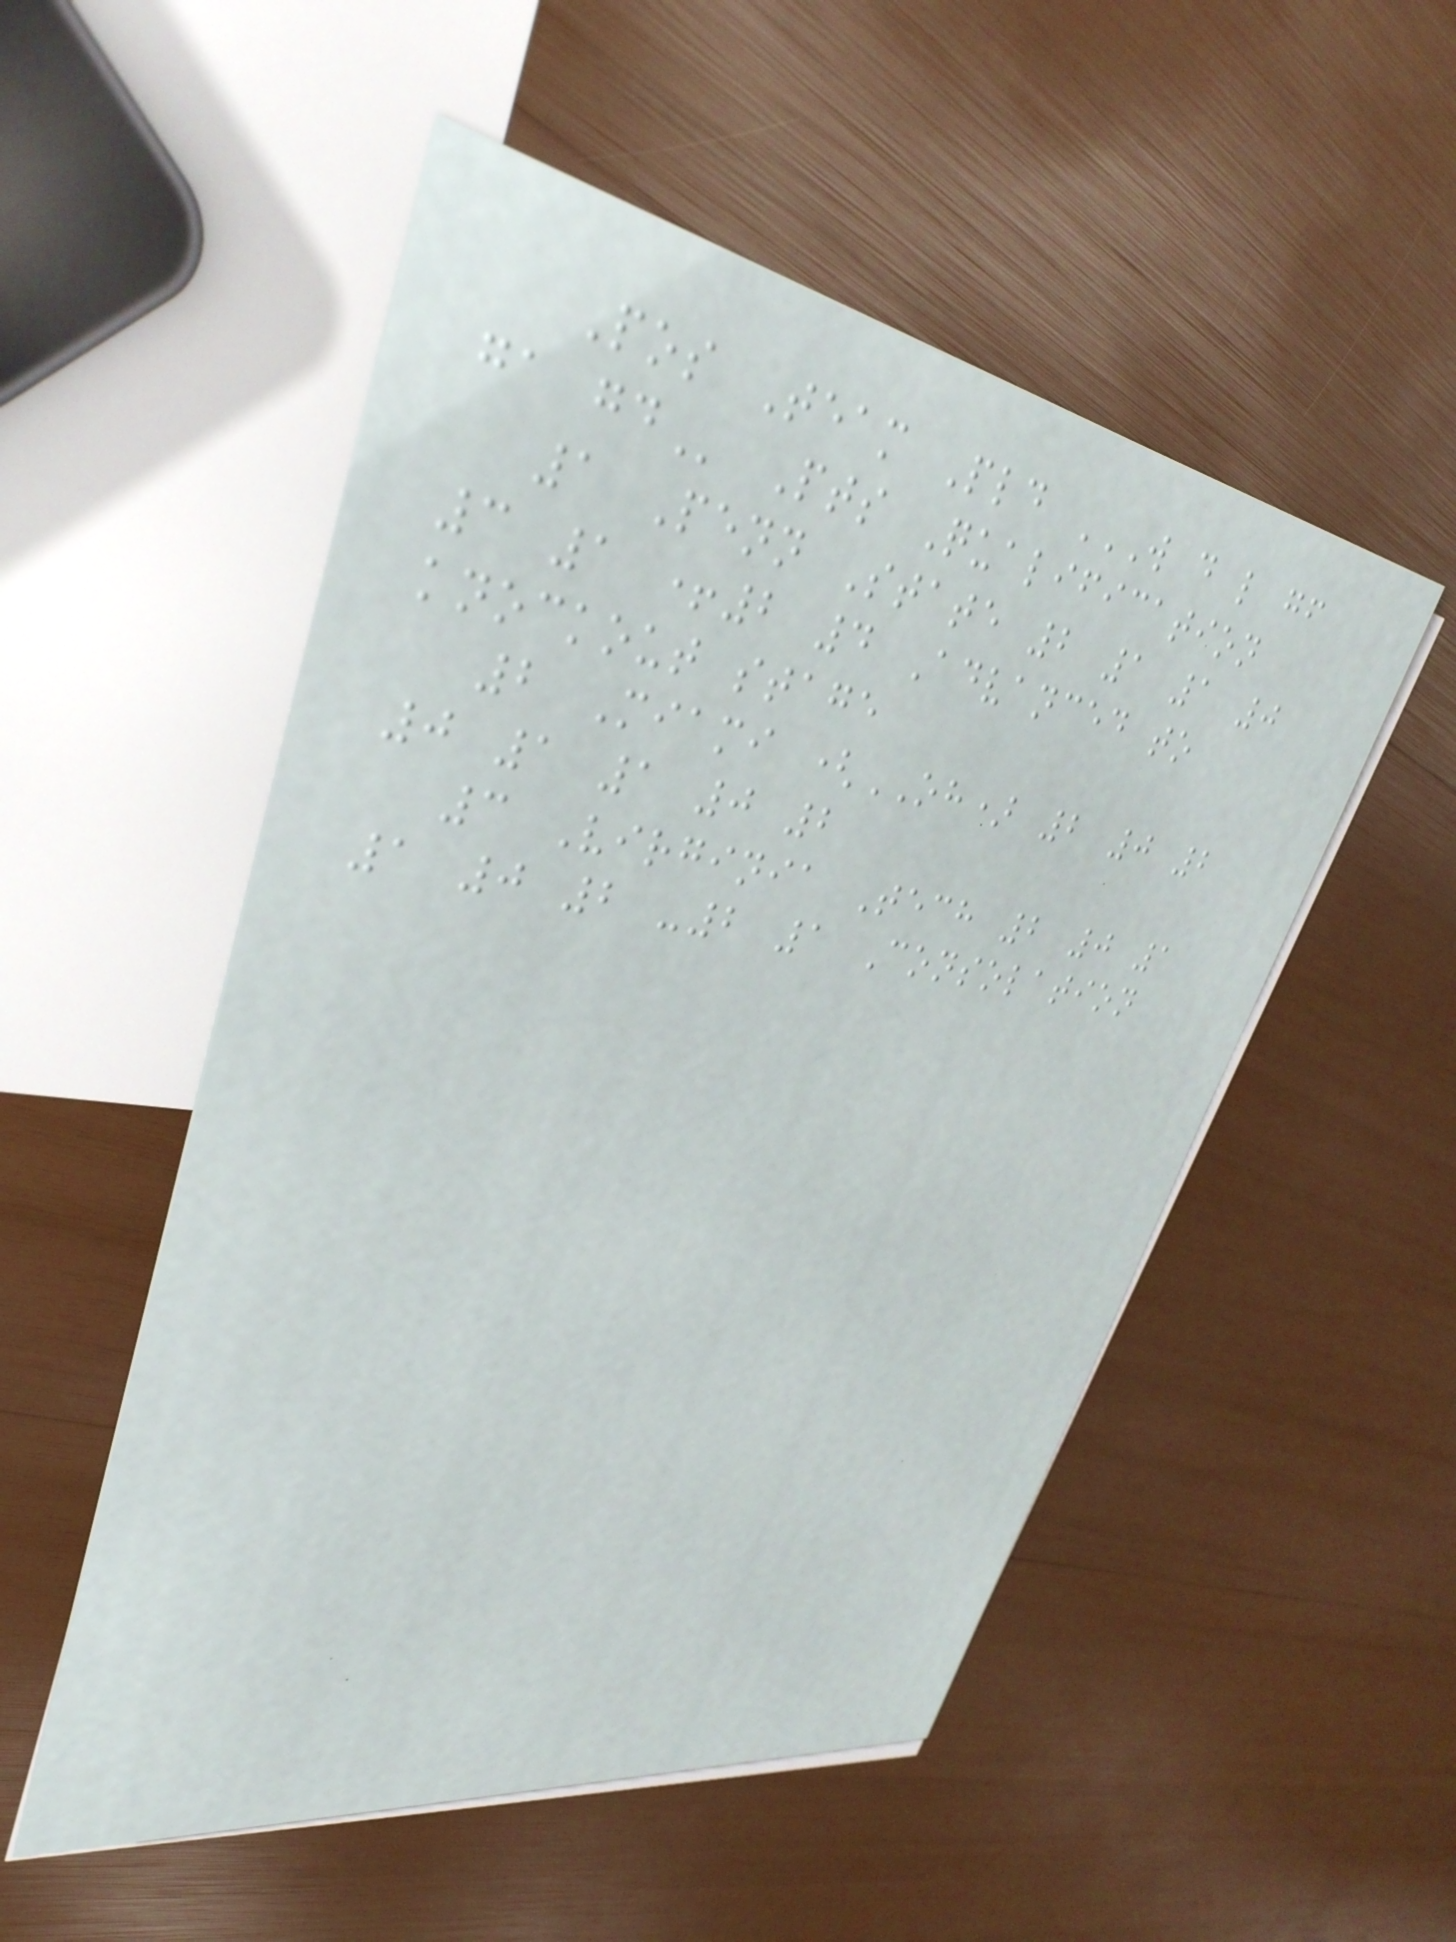Pos Team Pld W D L GF
GA GD Pts Qualification
1 Penn State 2 1 1 0
3 1 +2 4 Advanced to
knockout stage
2 Miami (OH) 2 0 2
0 1 1 0 2
3 Virginia Tech 2 0 1
1 0 2 -2 1 Consolation
